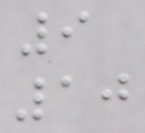9
10
